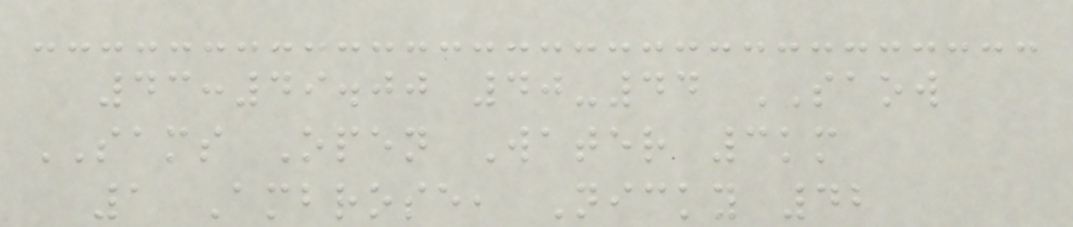43:49.00 40-44 SAOW
SAMS Open Water 3km
1 Ambrose, Nicky 42
